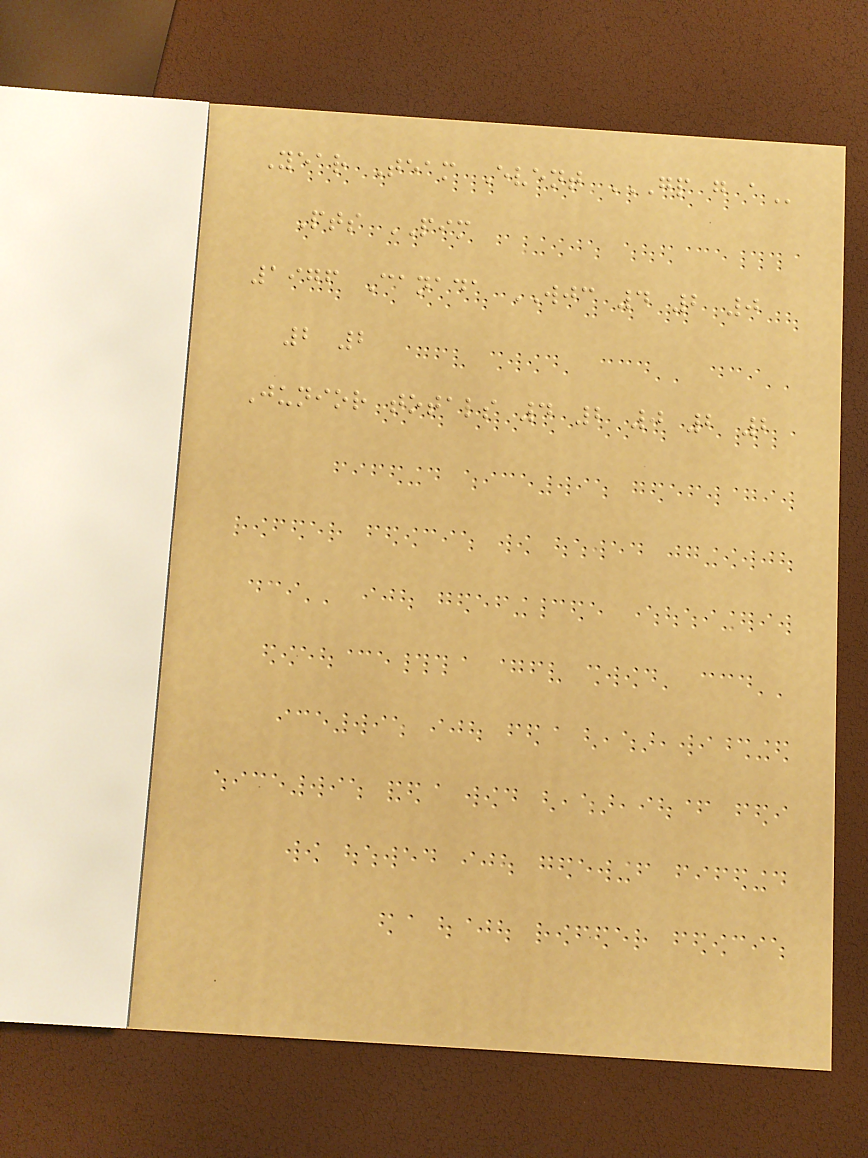Year Team Event GP G A
Pts PIM
1976 Canada WJC 4 2 0
2 2
Junior totals 4 2 0 2 2
